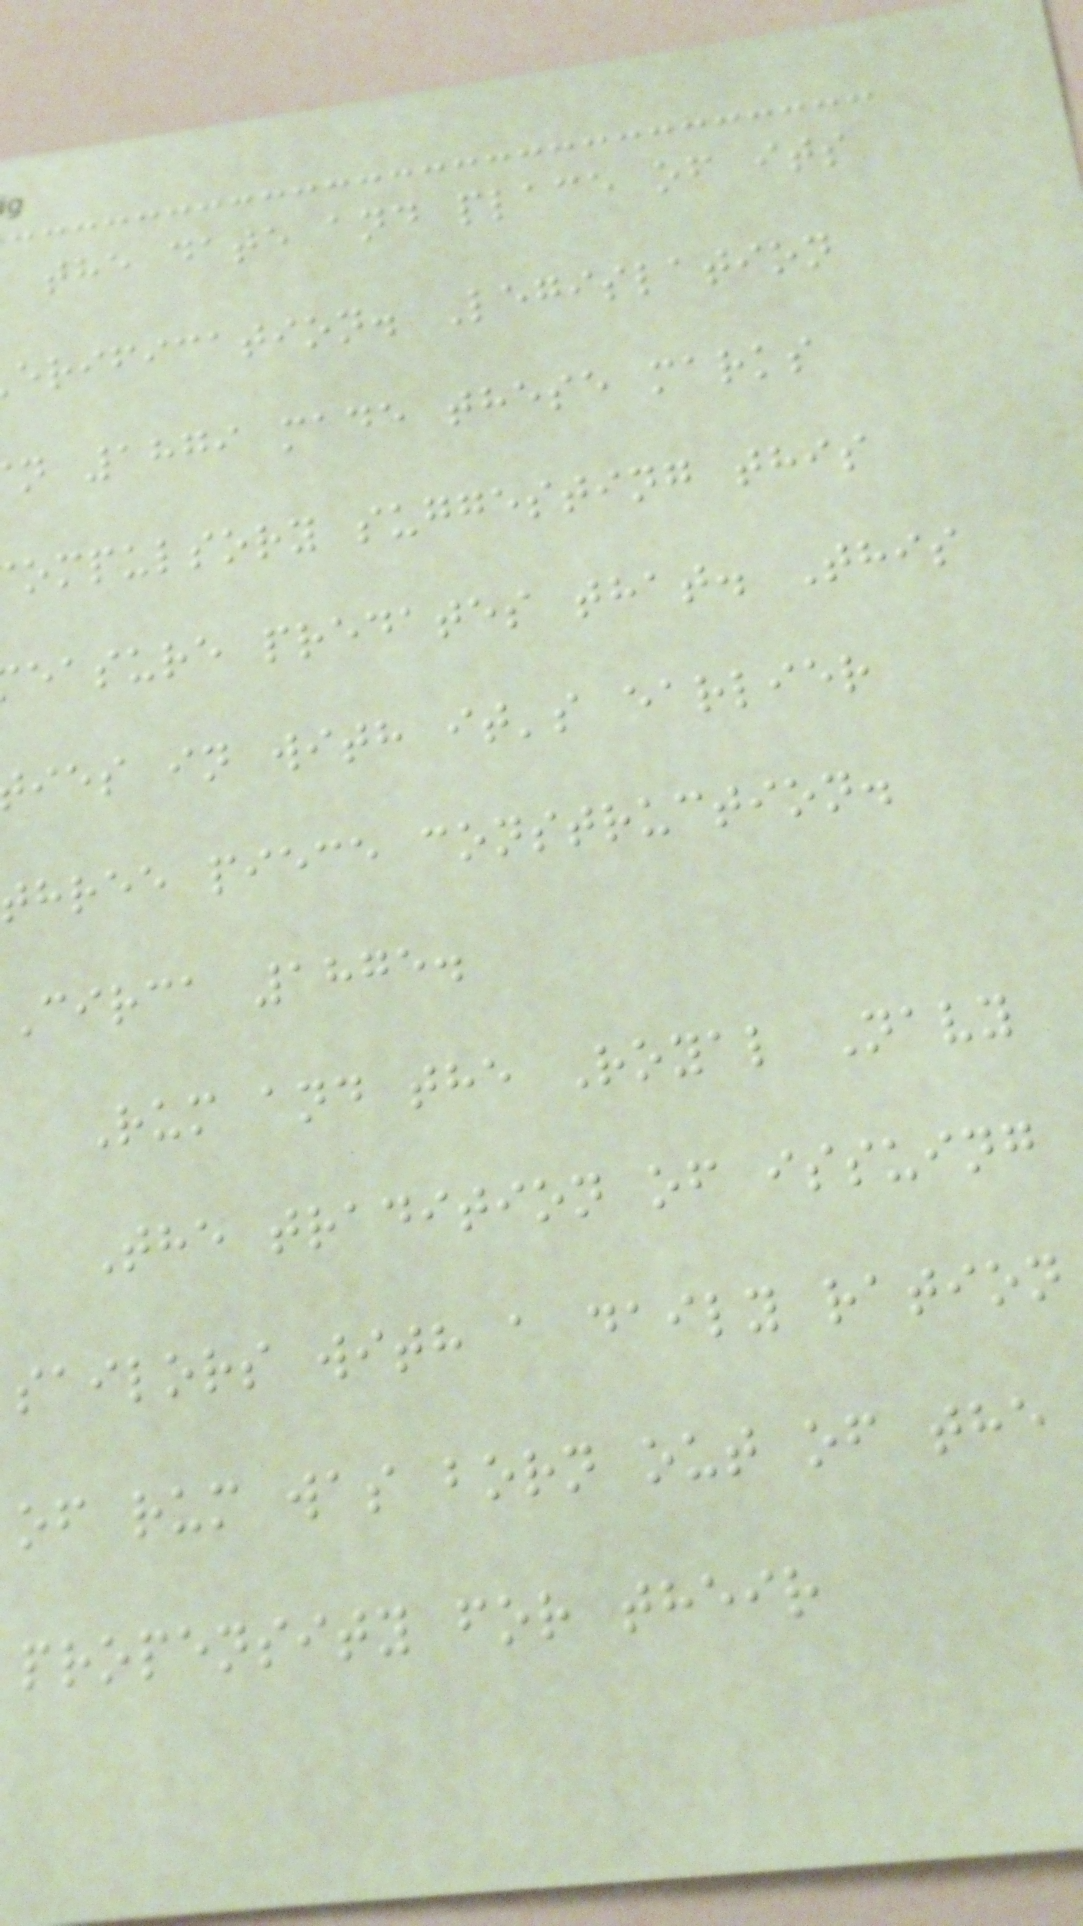the date and place of its
erification. Legislation
n 1879 made these marks
ompulsory suggesting this
easure predates that. This
ies in with it's earlier
three piece construction.
Circa 1875.
Rum and the Royal Navy
The tradition of issuing
sailors with a daily ration
of rum was born out of the
propensity for their
